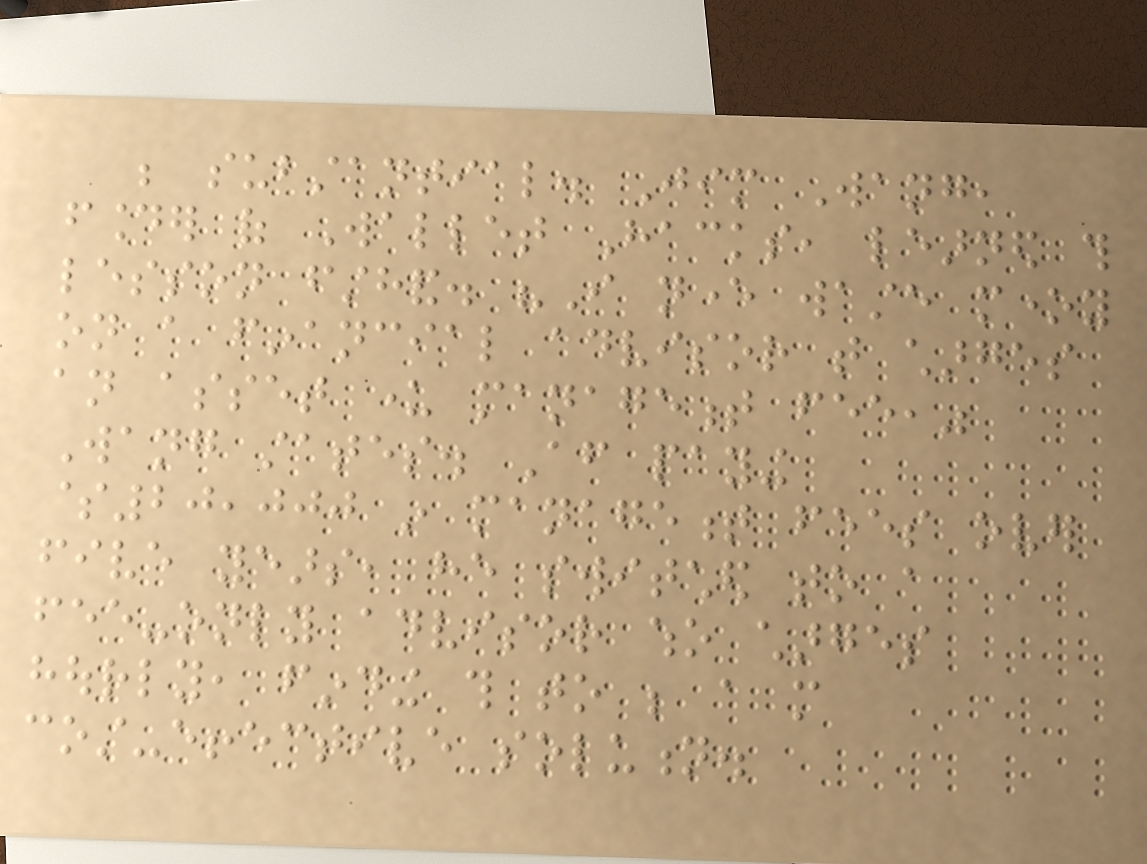be substantial. Jim Wang,
founder of Wallet Hacks, learned this
lesson firsthand. "I never waste money
on a financial advisor that charges
an asset under management fee,"
Wang states. After paying
$20,000 in management fees over
five years, he switched to a
fee-only advisor who charges
hourly, finding this to be a more
cost-effective solution.
